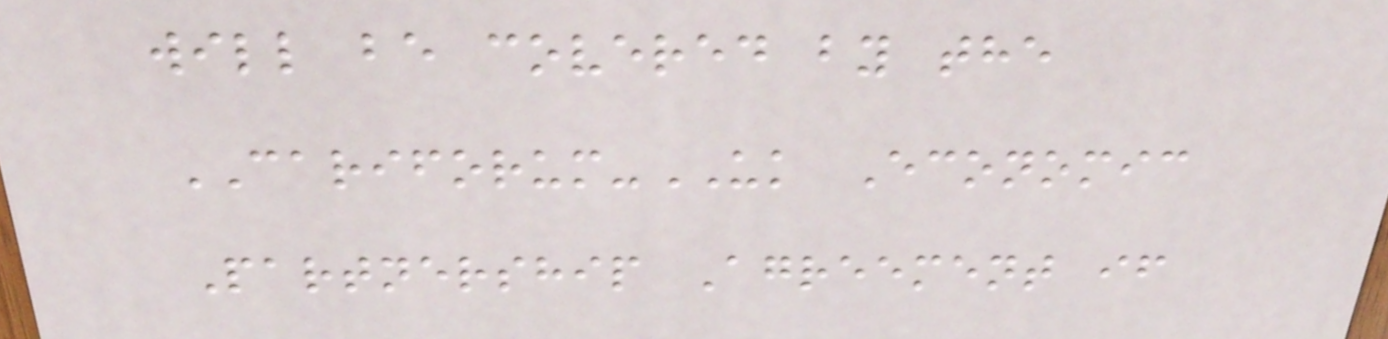will be covered by the
CARIFORUM-UK Economic
Partnership Agreement if
